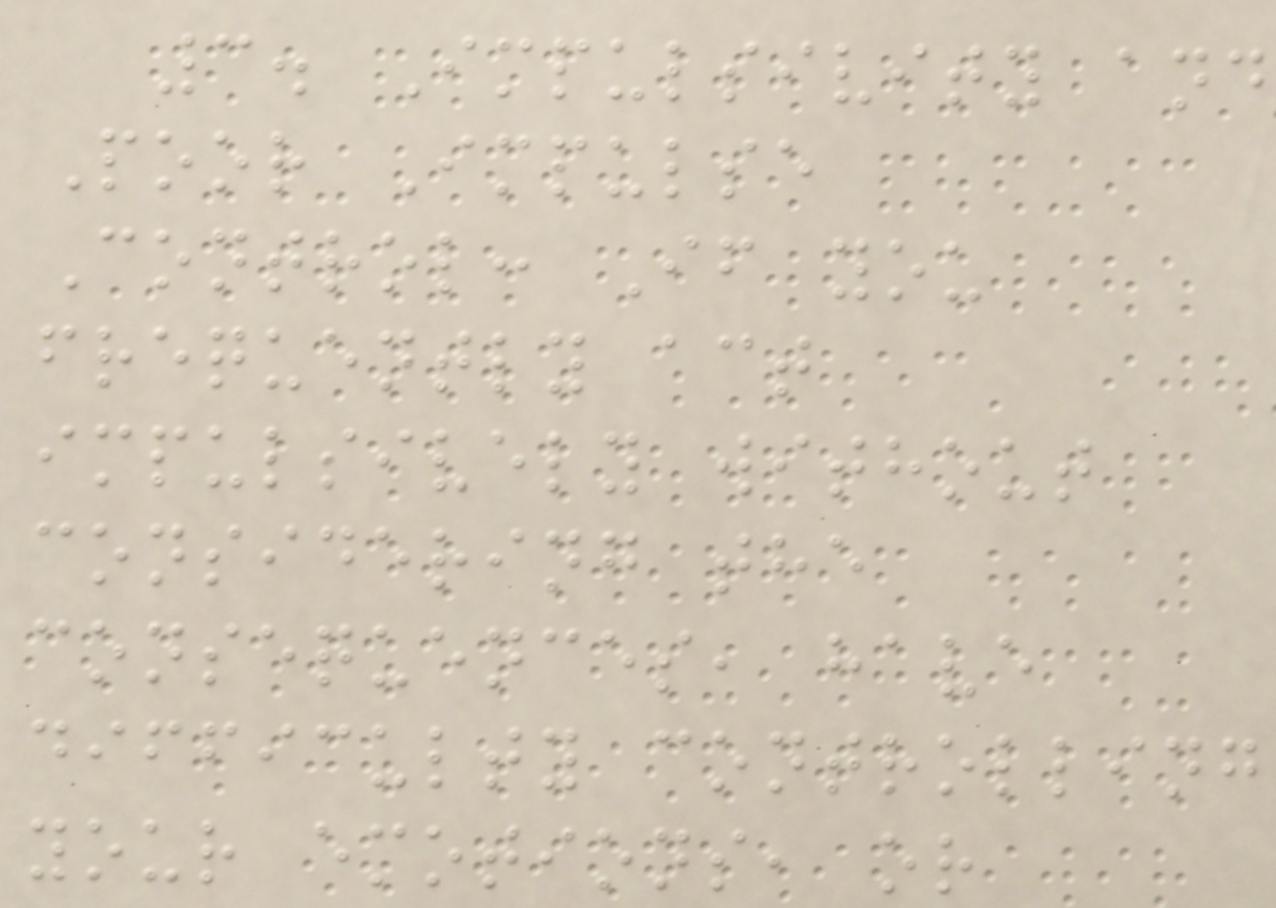3. Impulsivity and
Poor Impulse
Control: If you
frequently act
impulsively without
considering the
consequences, have
difficulty controlling
your emotions, or
